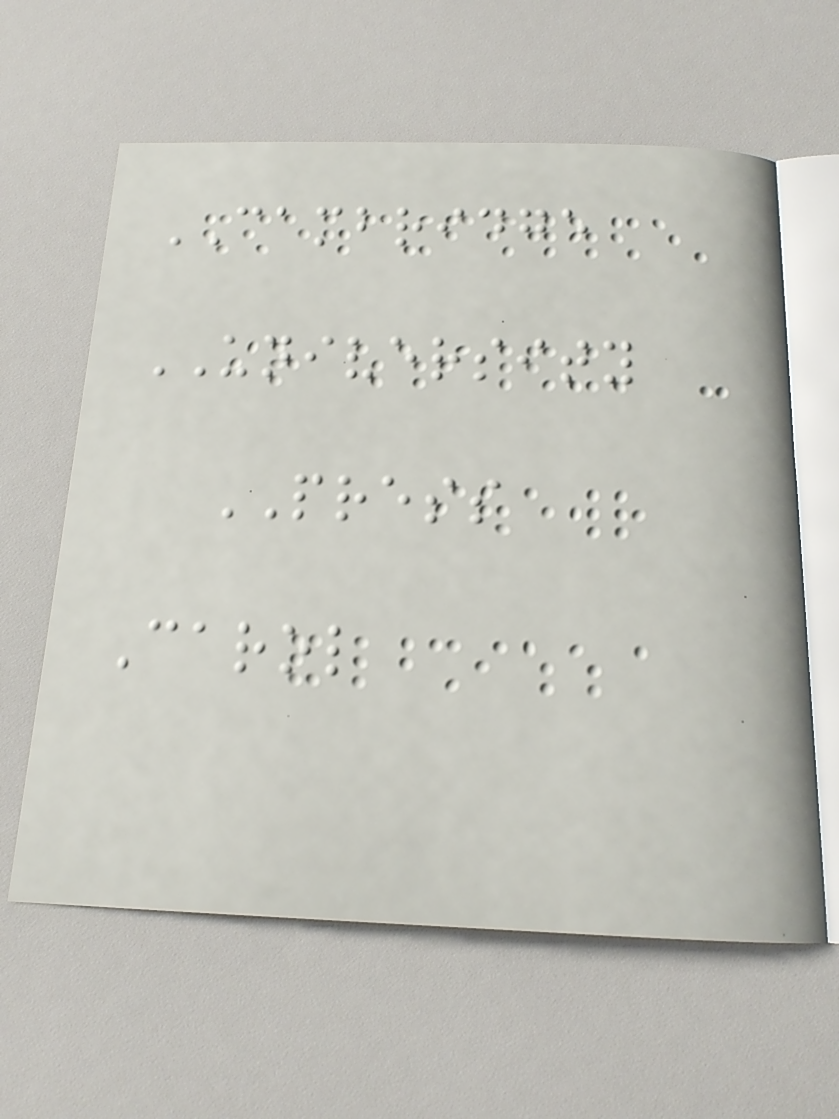CAMBRIDGE
UNIVERSITY
PRESS
Carol
